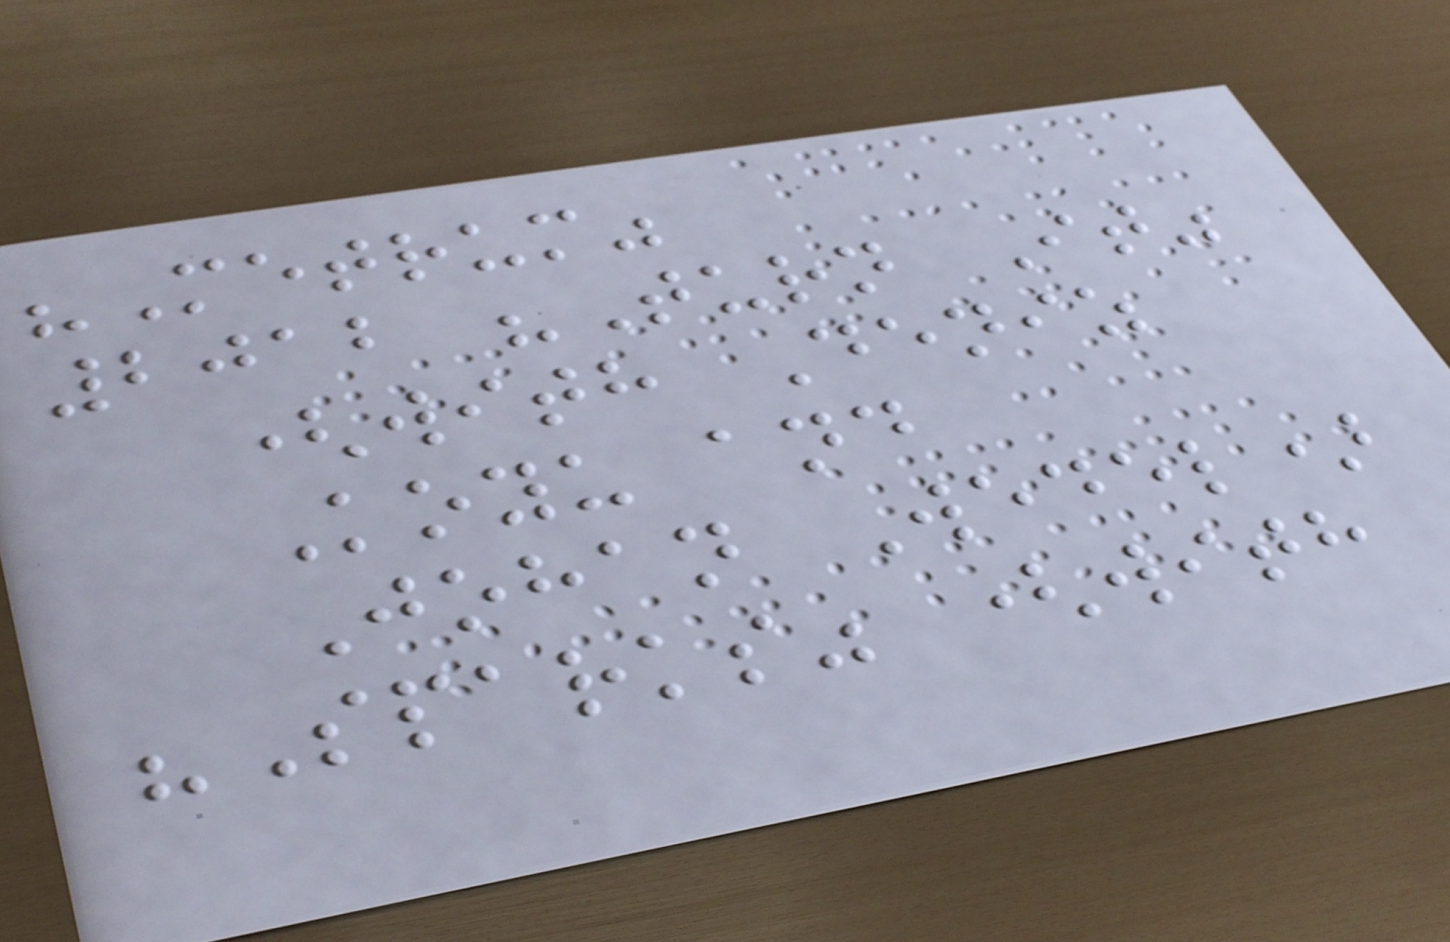"Metrum"
2012 "Turn It"
(with Deniz
Koyu and
Johan Wedel)
"Sparks" (with
